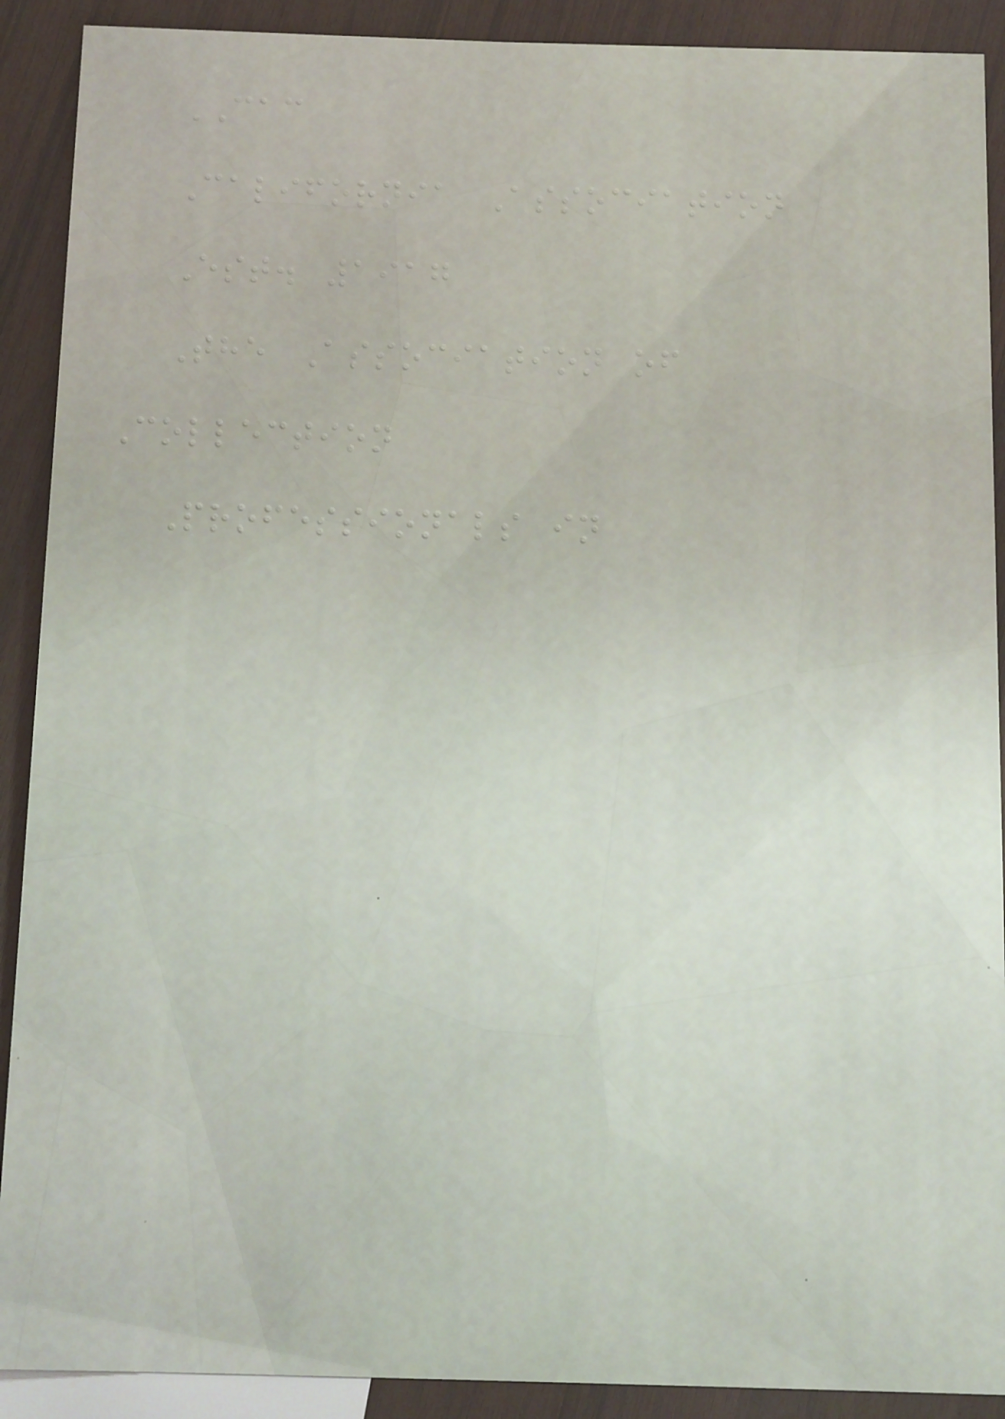CAC
California Association
Est. 1917
The Association of
Collection
Professionals in
